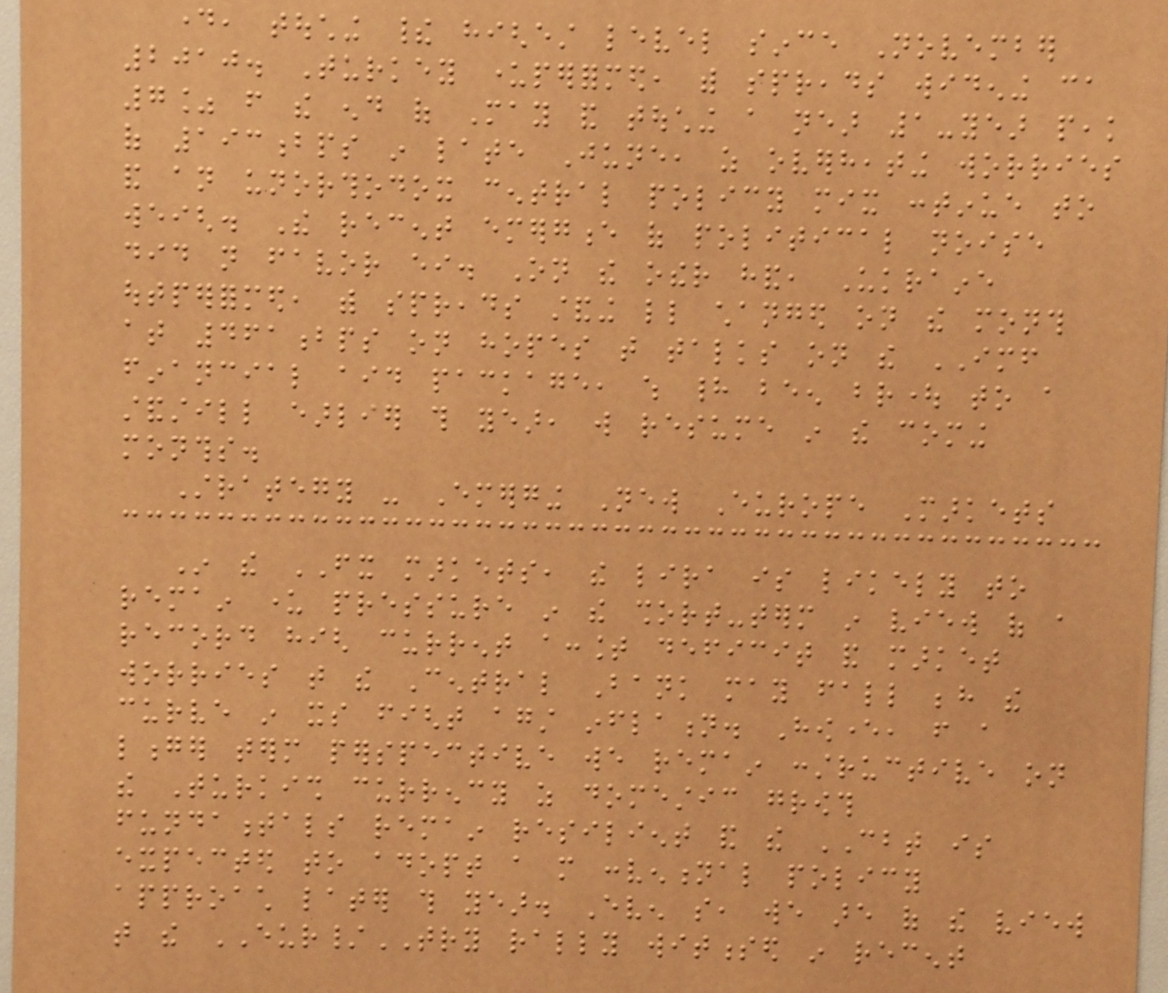day, touching their highest level since November
2010. Turkey underperformed, with spreads widening ca
7% from the end of May and touching a near 1-year peak
of 193bps in late June, as overheating worries
and an unorthodox central policy mix continue to
weigh. The recent emergence of political noise
did not favor either. On the other hand, Ukraine
outperformed, with spreads standing little changed on the month
at 461bps on hopes that talks on the IMF
financial aid package, which had been brought to a
standstill earlier this year, will resume in the coming
months.
Strategy - Emerging New Europe Markets
In the FX markets, the lira is likely to
remain under pressure in the short-term in view of a
record high current account deficit and market
worries that the Central Bank may fall behind the
curve in its fight against inflation. However, from a
longer term perspective we remain constructive on
the Turkish currency as domestic growth
fundamentals remain resilient and the CBT is
expected to adopt a more conventional policy
approach later this year. Even so, we are of the view
that the EUR/TRY rally witnessed in recent
